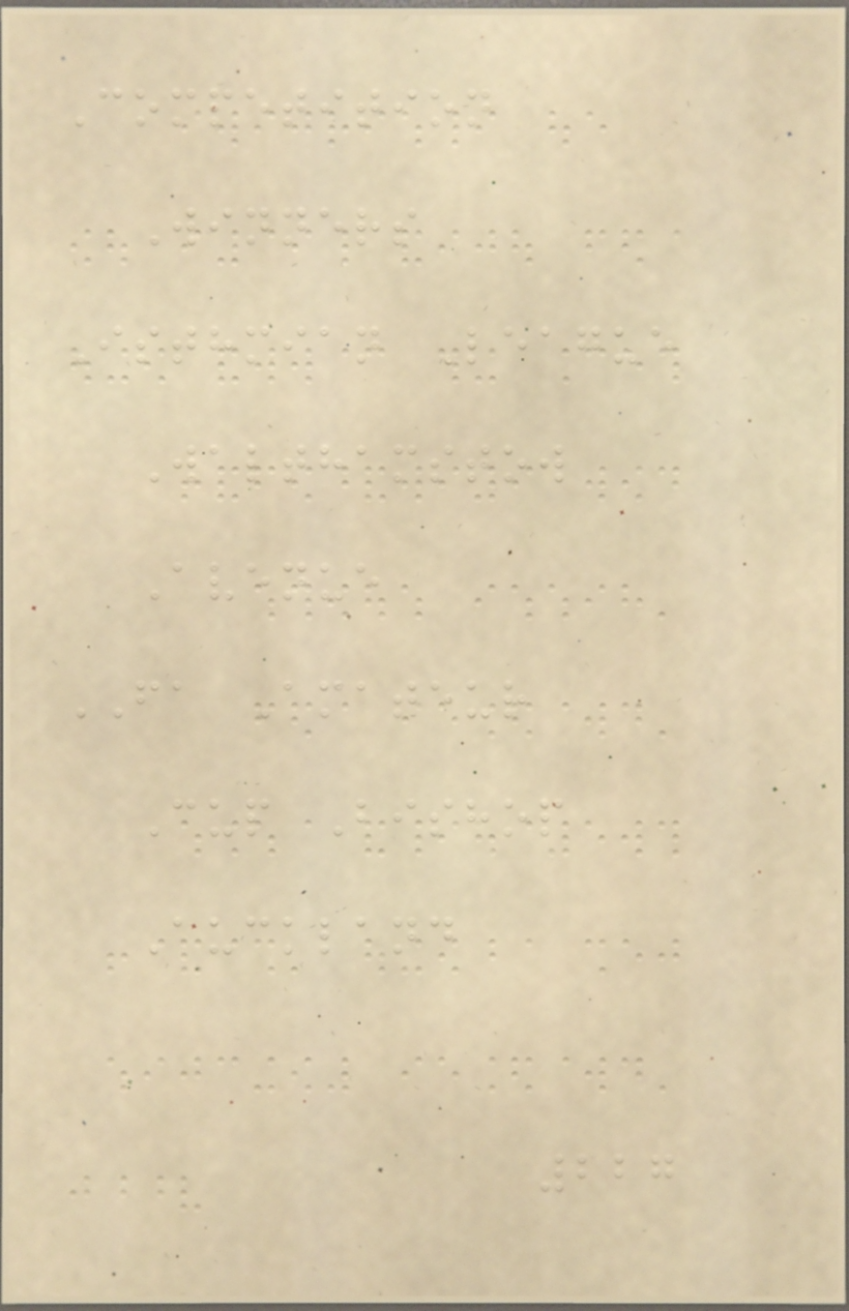Competition
Winners
Isthmian League
Walthamstow
Avenue
FA Amateur
Cup Bishop
Auckland
227
